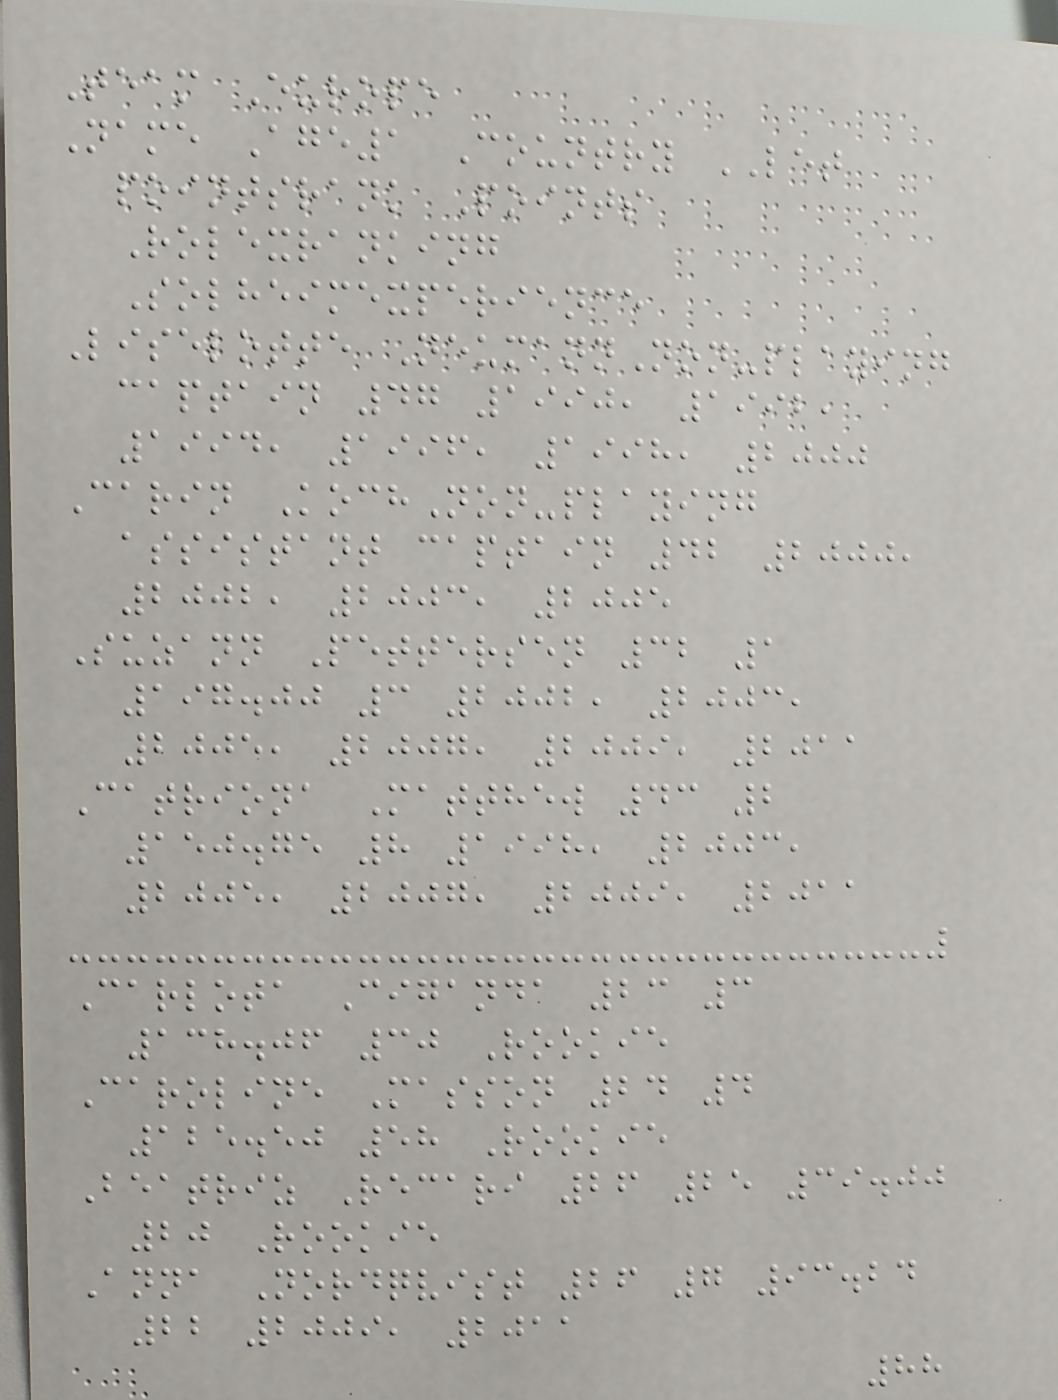Team Europe
Name Age1 Country LET
pointsrank Points
Rolexranking
Solheimexperience
Liselotte NeumannNon-playing
captain 47 1990, 1992,
1994, 1996, 1998, 2000
Carin KochNon-playing
assistant captain 42 2000,
2002, 2003, 2005
Suzann Pettersen 32 1
197.00 3 2002, 2003,
2005, 2007, 2009, 2011
Catriona Matthew 43 2
150.75 8 1998, 2003,
2005, 2007, 2009, 2011
Carlota Ciganda 23 3
138.06 30 Rookie
Caroline Masson 24 4
125.50 58 Rookie
Beatriz Recari 26 25 39.00
20 Rookie
Anna Nordqvist 26 7 93.24
22 2009, 2011
88
